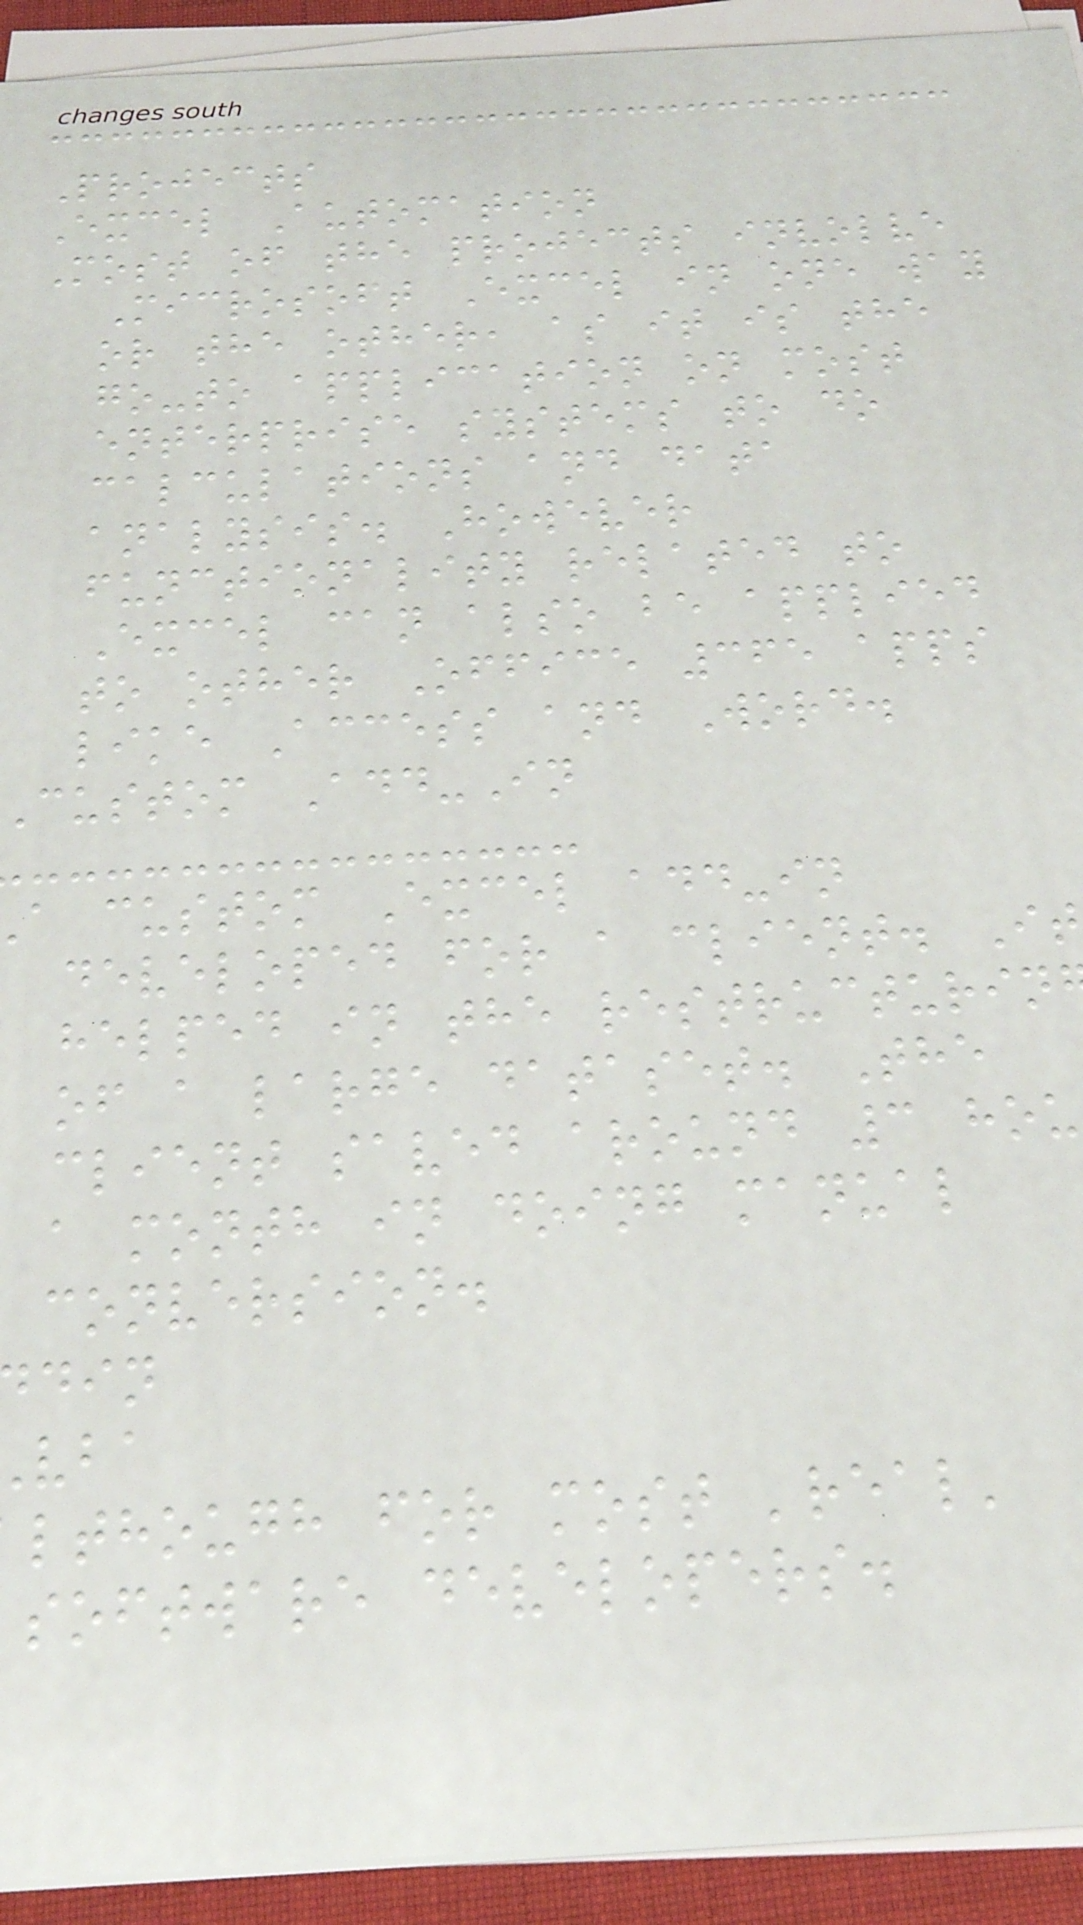Projects
Excel Automation
Most of the projects involve
Microsoft Excel in one way
or the other, as it is the
go-to application on most
enterprise systems to do
calculations and data
analysis. However
functionality related to
Excel can also be applied
to other Office 365 apps
like Access and Word.
custom Add-In
a custom Excel add-in
developed for a client. It
helped in the restructurin
of a large dataset. The
client saved around 3 hou
a month in doing manual
conversion.
lthough for most 'real'
software developers.
